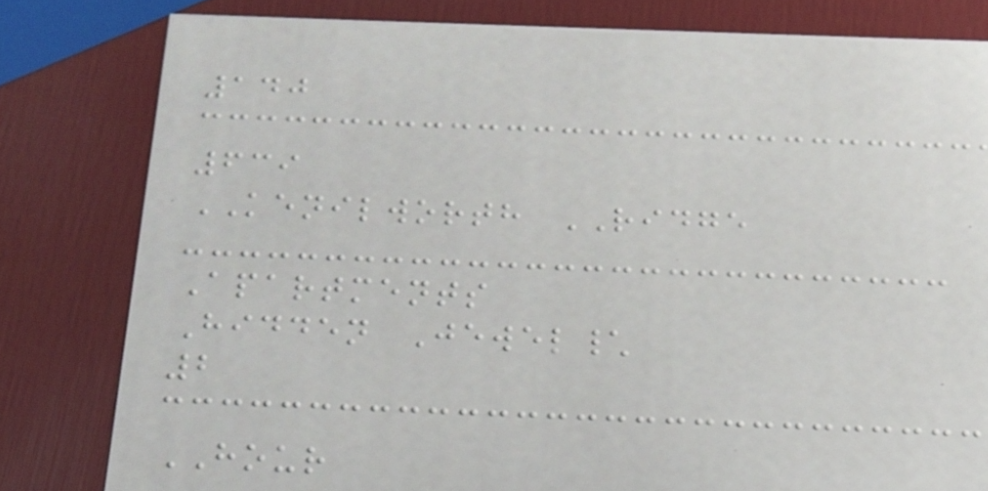140
639
KENILWORTH RIDGE
Apartments
Hidden Jewel\
2
HOUR
